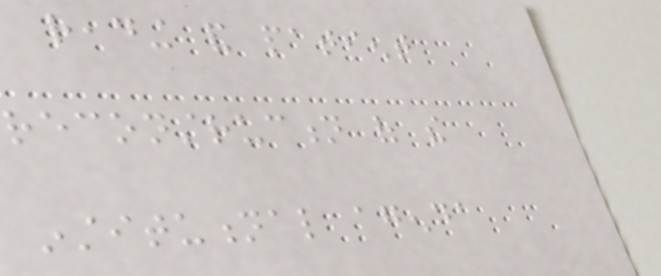reading and patient
reconstruction of the
institutional agenda
